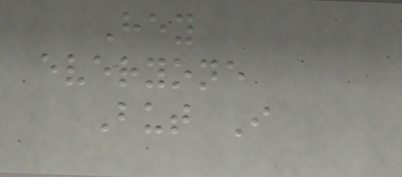Hey
everyone
But I
